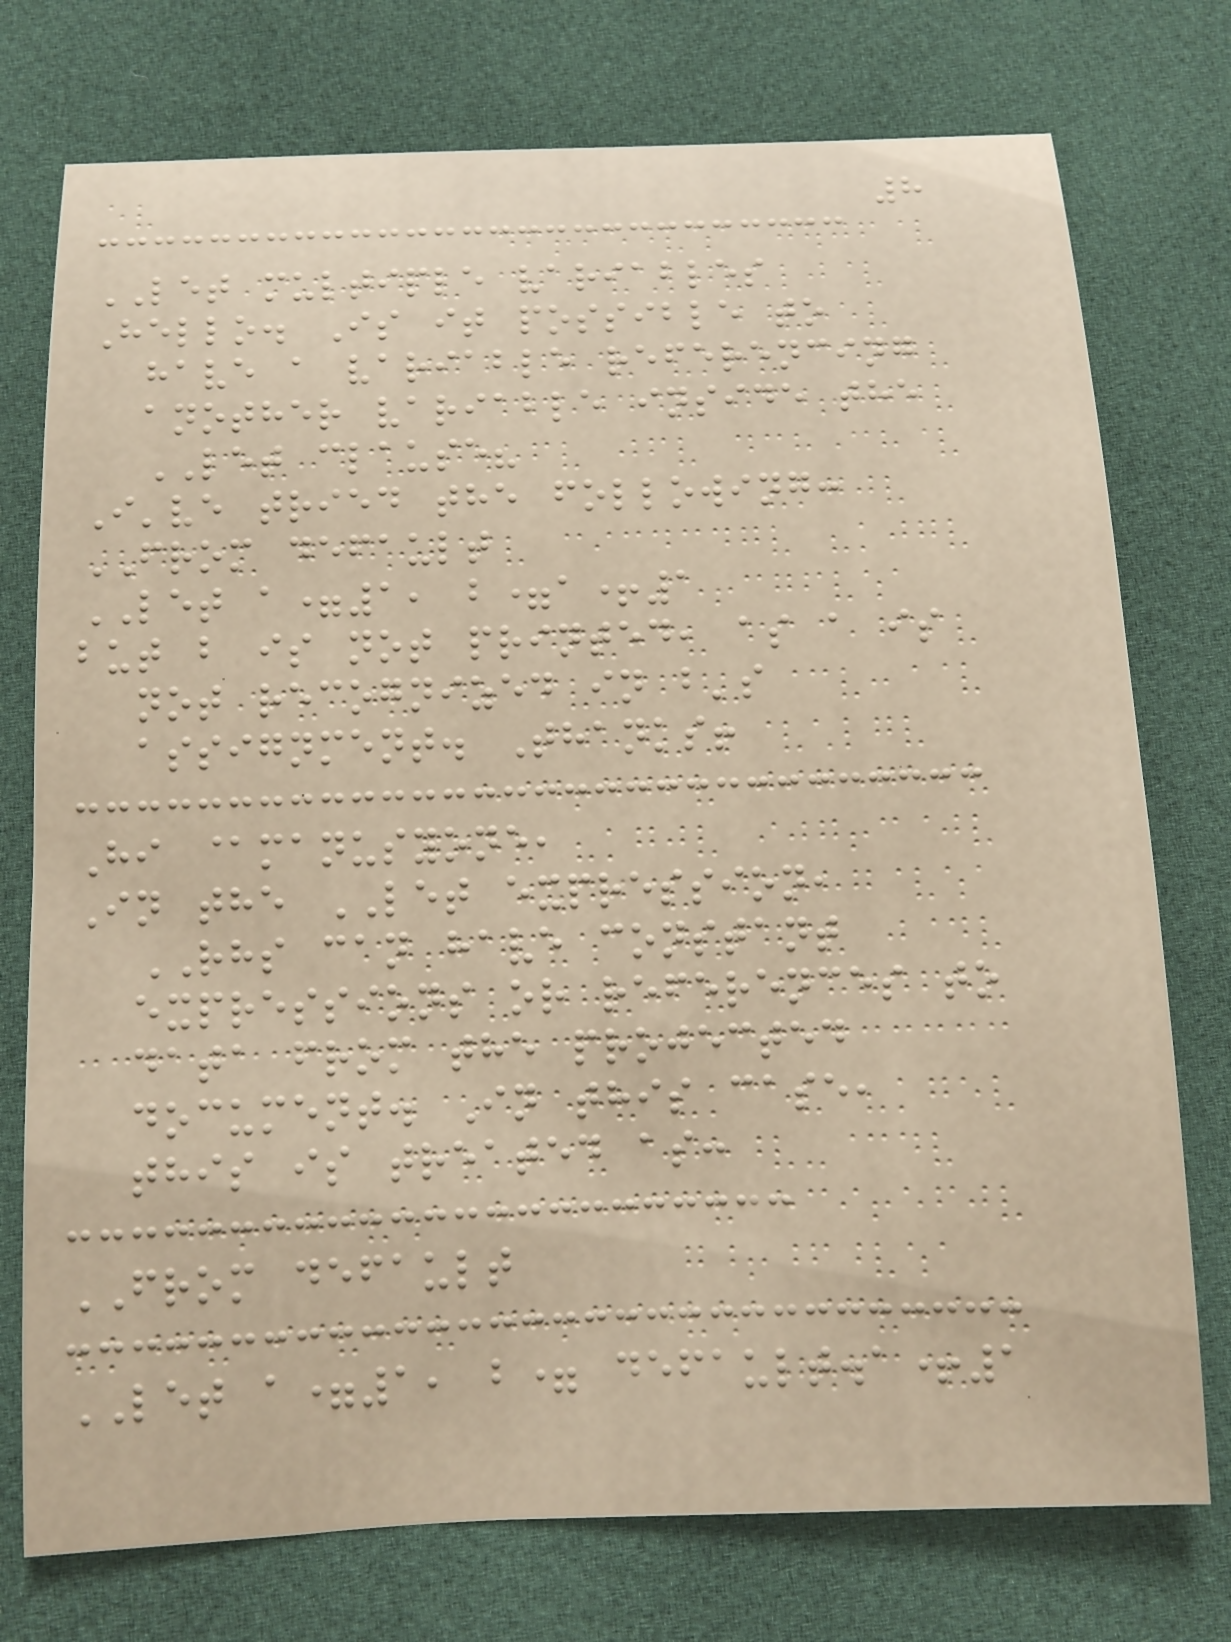8
LET multiple variables
Hello. Is it possible to
have a variable referencing
another variable inside the
LET clause?
I've tried the following:
FROM default
LET a=1, b=a+1
but b is not printed, as a is
not recognized in b's
assignment. Thanks!
Hi @manusyone,
In the LET expression,
RHS can have constant
expressions or references to
data from the projected
document. In this case,
this is treated as:
FROM default
LET a=1, b= default.a+1
